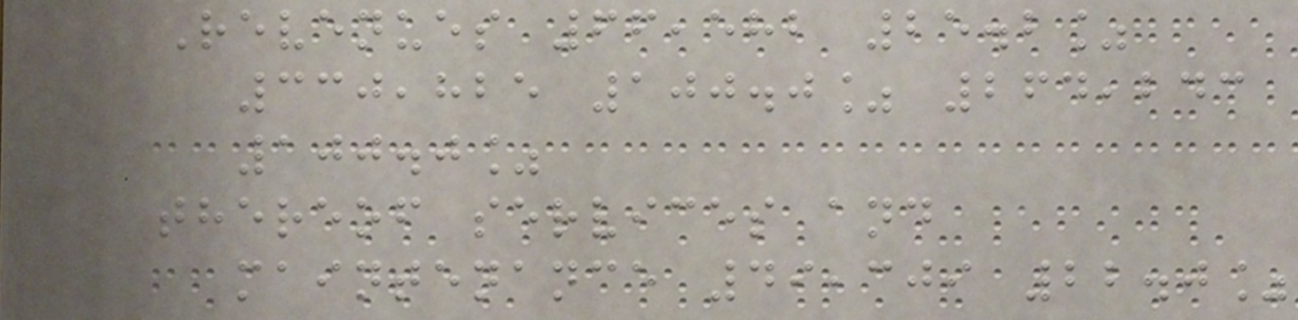Revenues 66,582 25.2%
330,825 100.0% 264,243
100.0%
thereof services and
maintenance 49,309 22.0%
